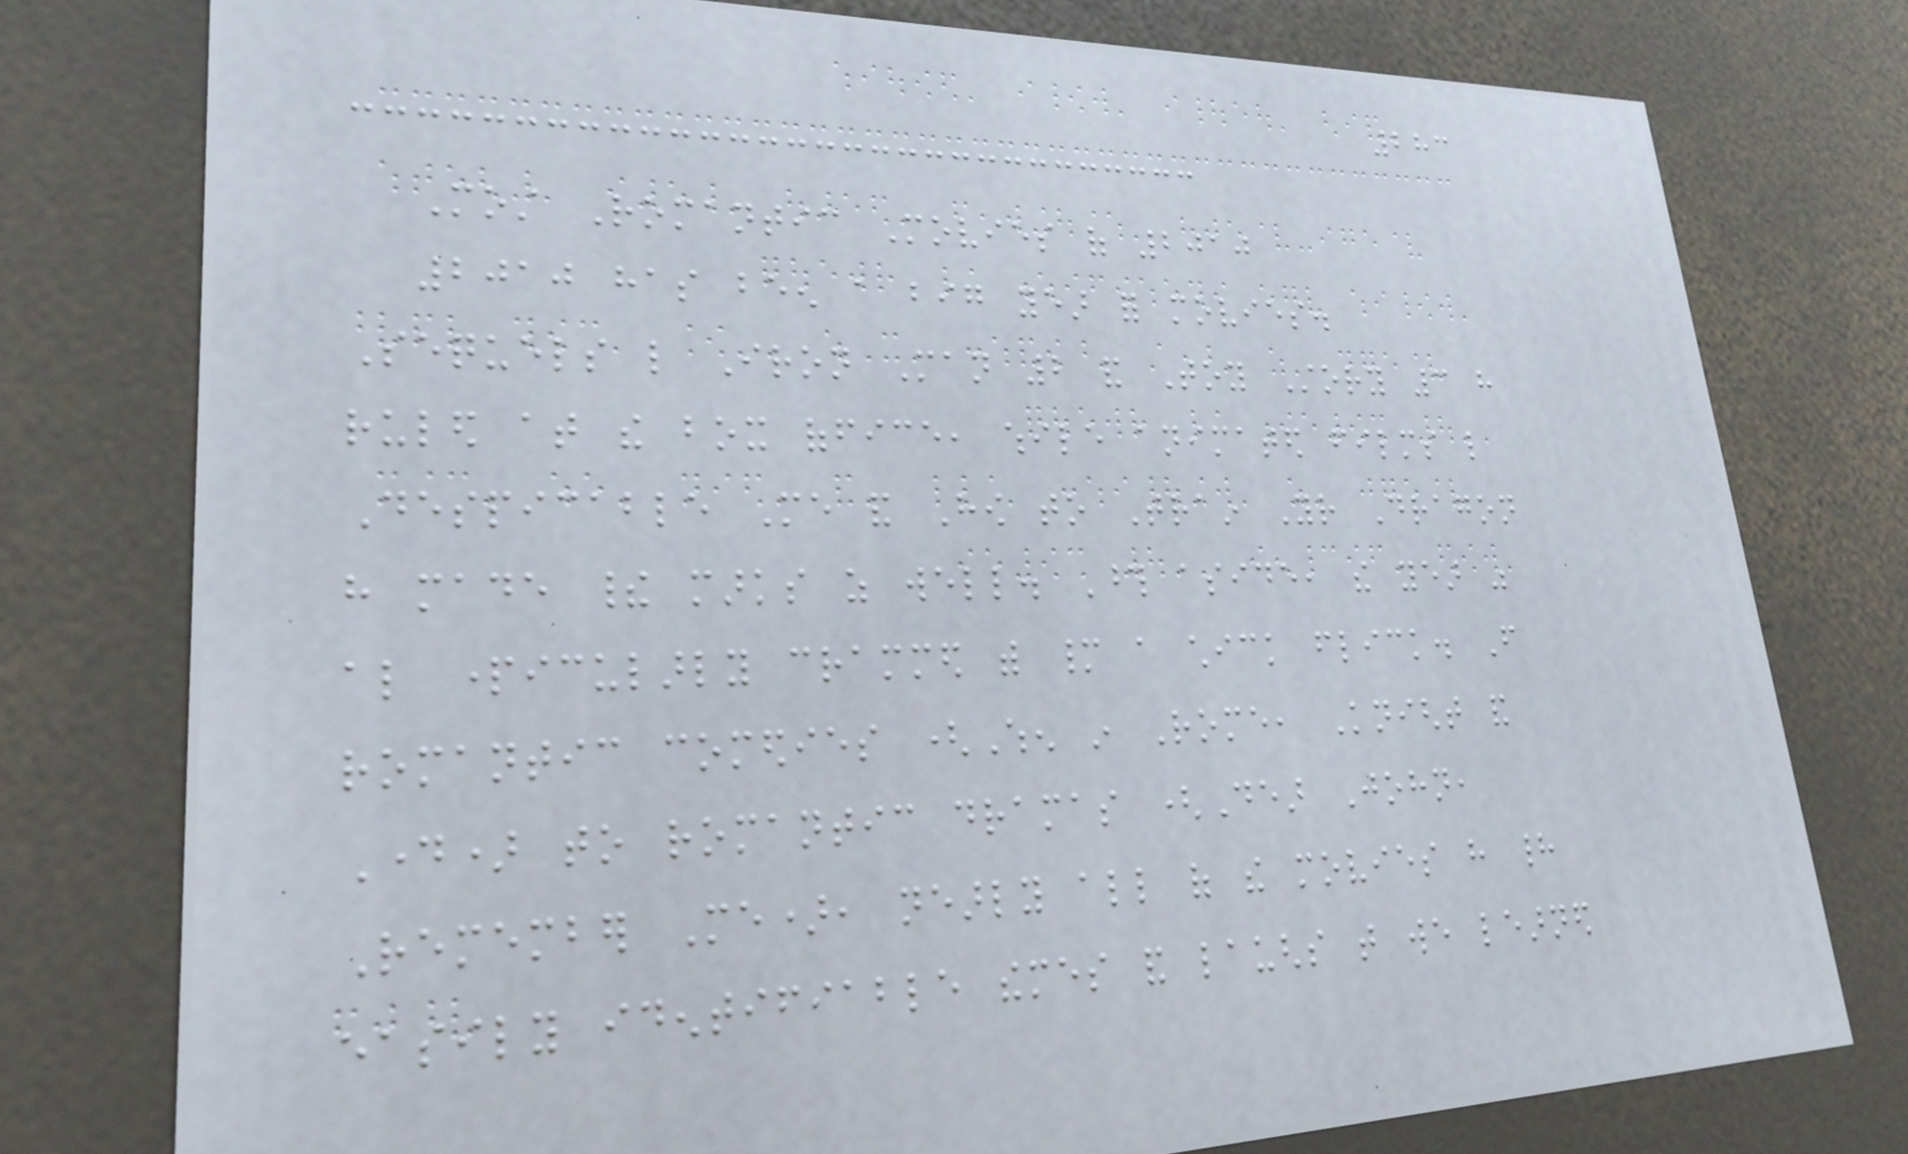283
Most Romantic Movies of 2010
2010 has been a big year for movies.
Sequels like Iron Man 2 and Toy Story 3 have
ruled at the box office, while animated films like
Despicable Me and How to Train Your Dragon
have made their marks as well. Those aside, the year was
also particularly crammed with many a chick flick. From
romantic comedies (When in Rome, Knight and
Day) to romantic dramas (Dear John,
Remember Me), nearly all of the movies have had
easily identifiable themes and laughs that we learned
